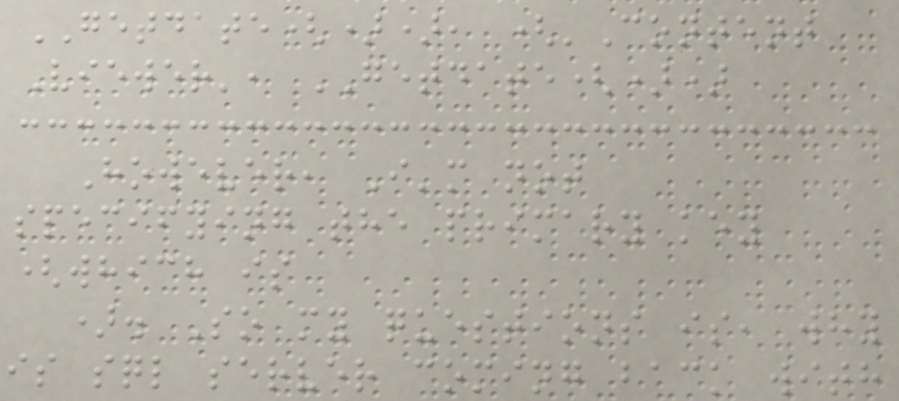GETDATE()), ('Content
Viewer', GETDATE())
However, I'm not
specifying the primary key
(which is
). So my questions is, why
is sql server coming back with
